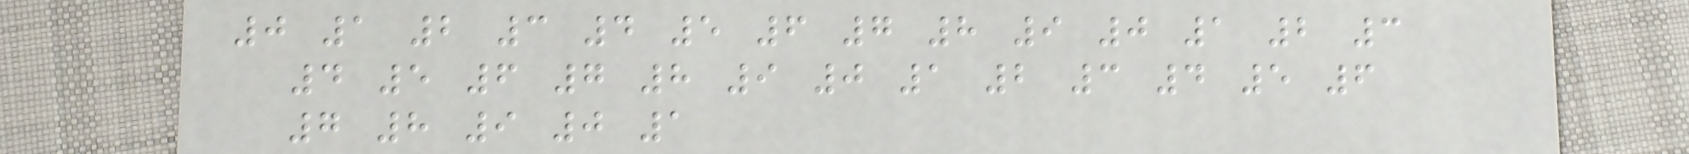0 1 2 3 4 5 6 7 8 9 0 1 2 3
4 5 6 7 8 9 0 1 2 3 4 5 6
7 8 9 0 1
